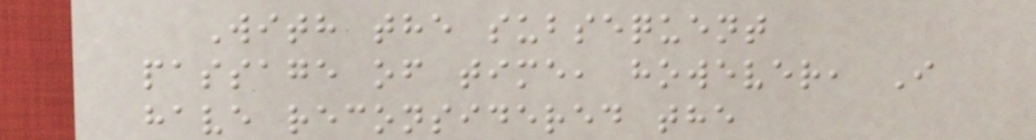With the subsequent
passage of time, however, I
have reconsidered the
